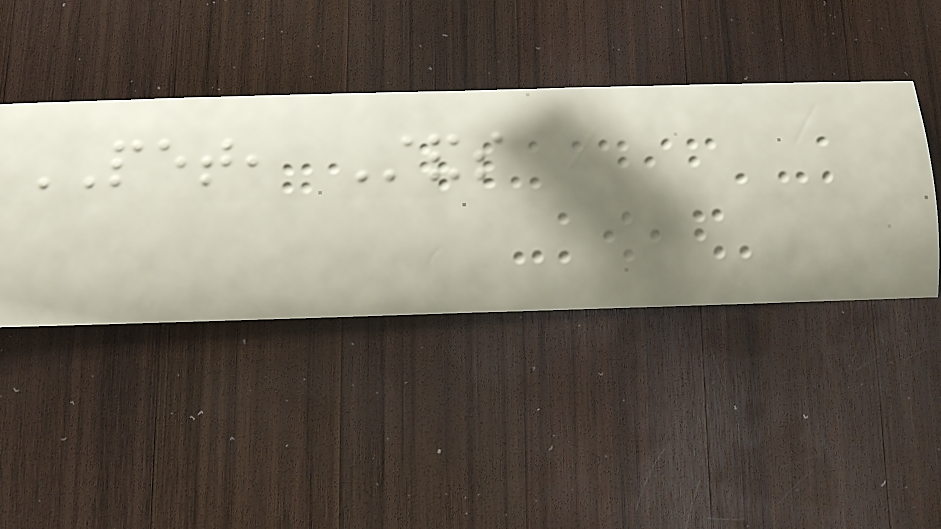PET, Stands
